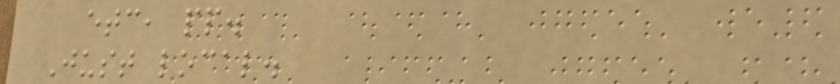etc, pp.
Just local.
